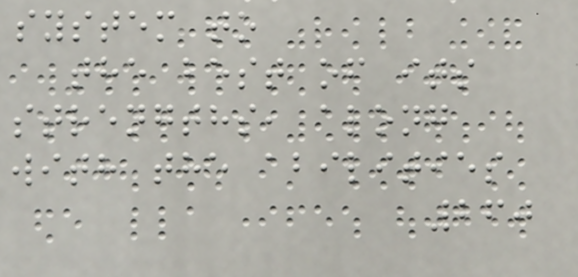system to
the best of its
strengths, along
with the abilities
260
